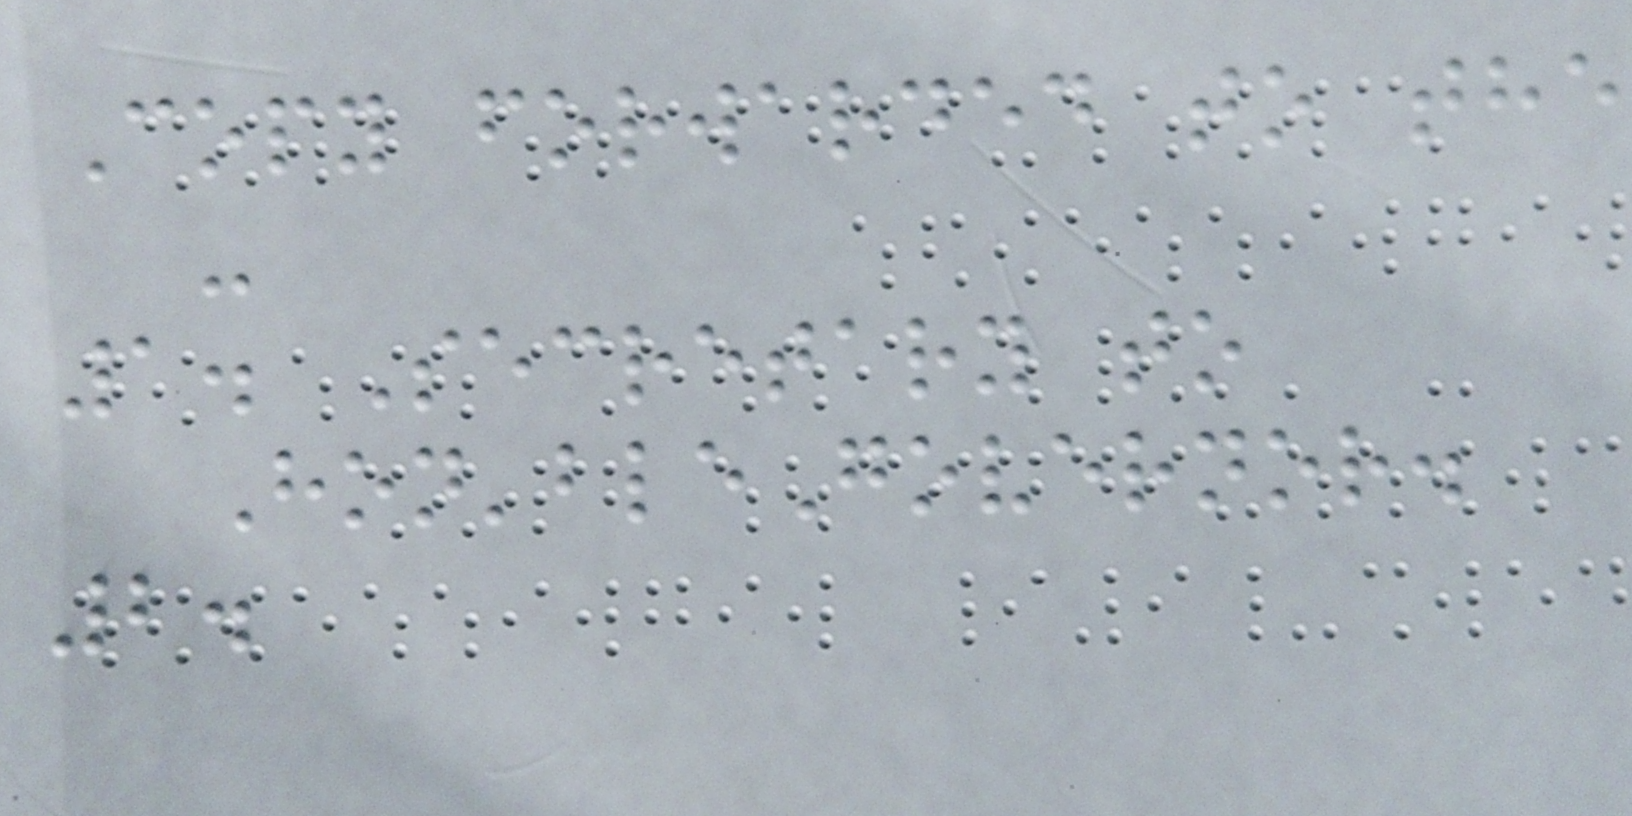Copy forwarded to the
-
1. Secretary to
Hon'bleGovernor.
2.
